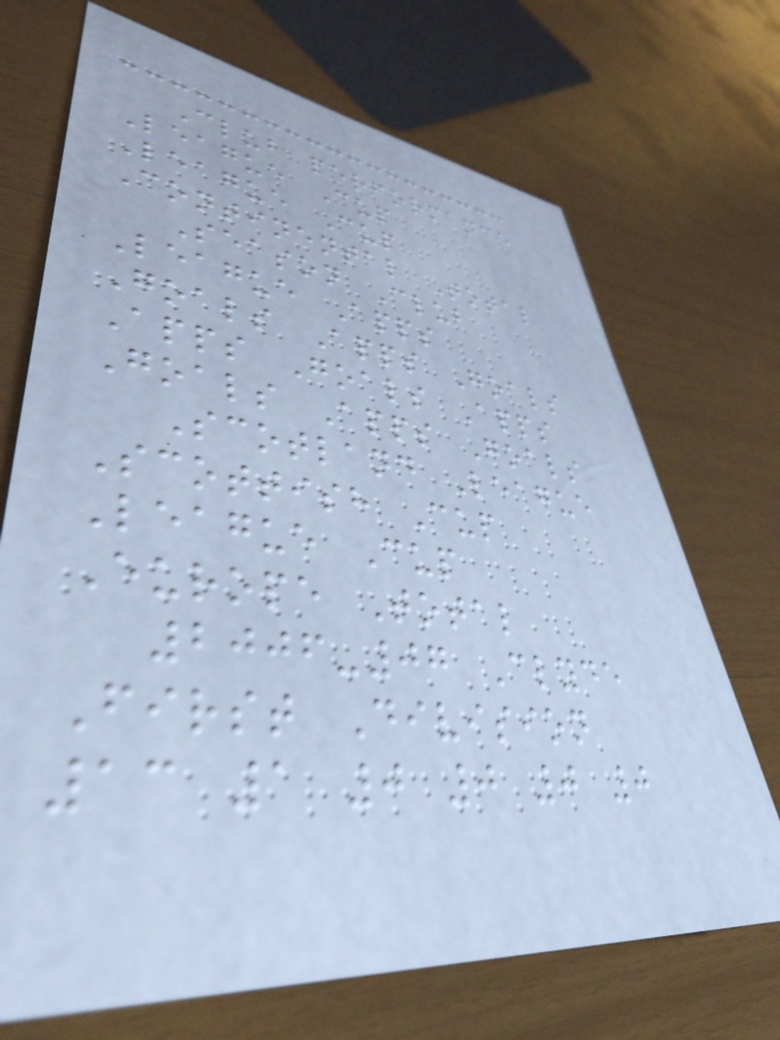Club performance
League Cup
League Cup
Continental Total
Season Club
League Apps
Goals Apps Goals
Apps Goals Apps
Goals Apps Goals
Scotland League
Scottish Cup
League Cup
Europe Total
2006-07 Clyde
First Division
13 1 0 0 0 0
